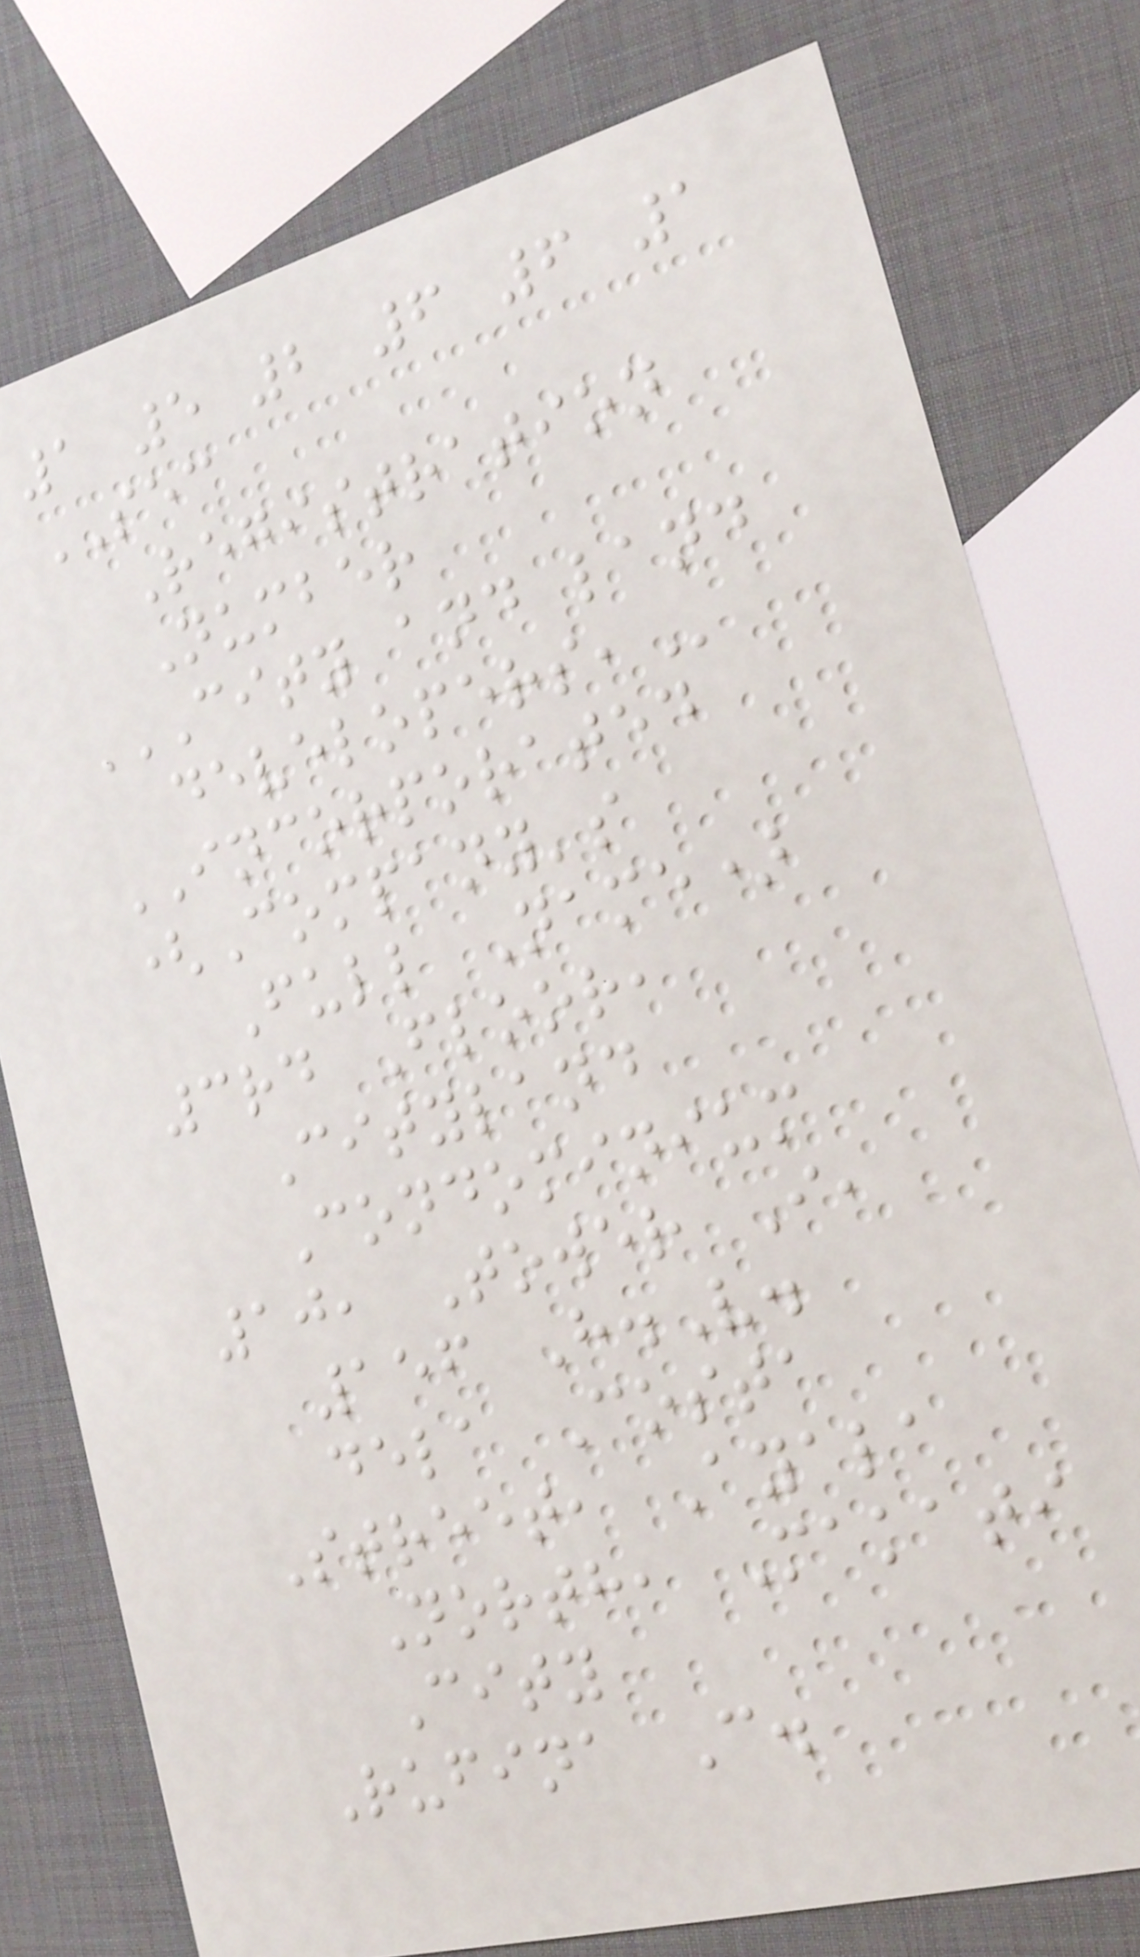1 5 2 6 6 1
SEC
Registration
Number
CITY AND LAND
DEVELOPERS,
INCORPORATED
(Company's
Full Name)
3rd Floor,
Cityland
Condominium
10, Tower I,
156 H.V.
dela Costa
Street, Ayala
North, Makati
City
Rufina C.
